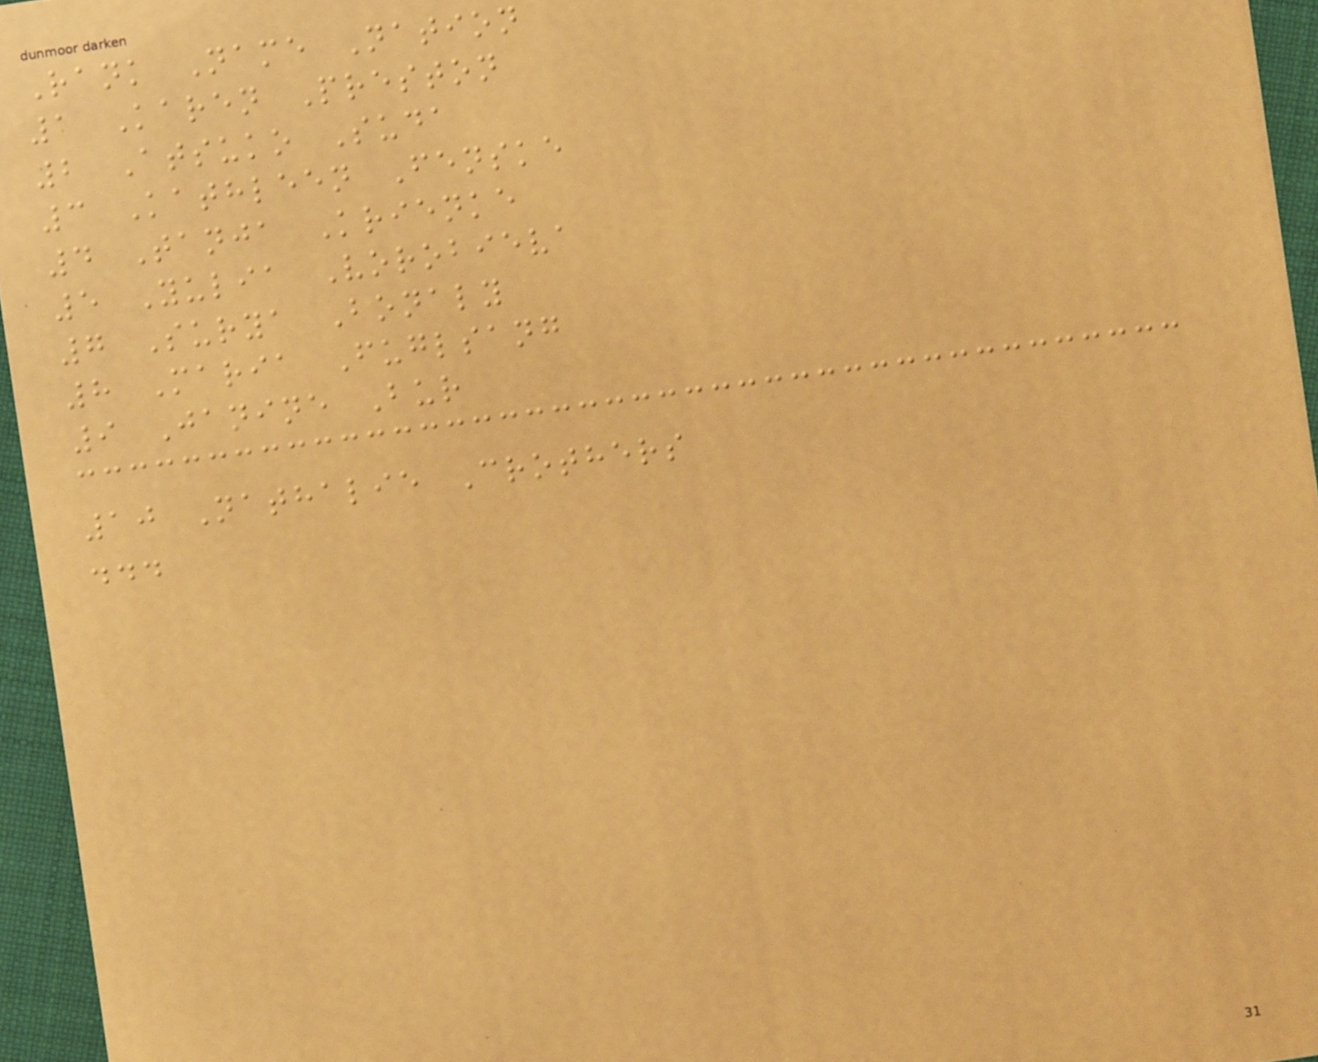Rank Name Nation
1 Karen Preston
2 Atsuko Suda
3 Kathleen Fenske
4 Tanja Krienke
5 Yulia Vorobieva
7 Surya Bonaly
8 Maria Fuglsang
9 Janine Bur
10 Nathalie Crothers
...
